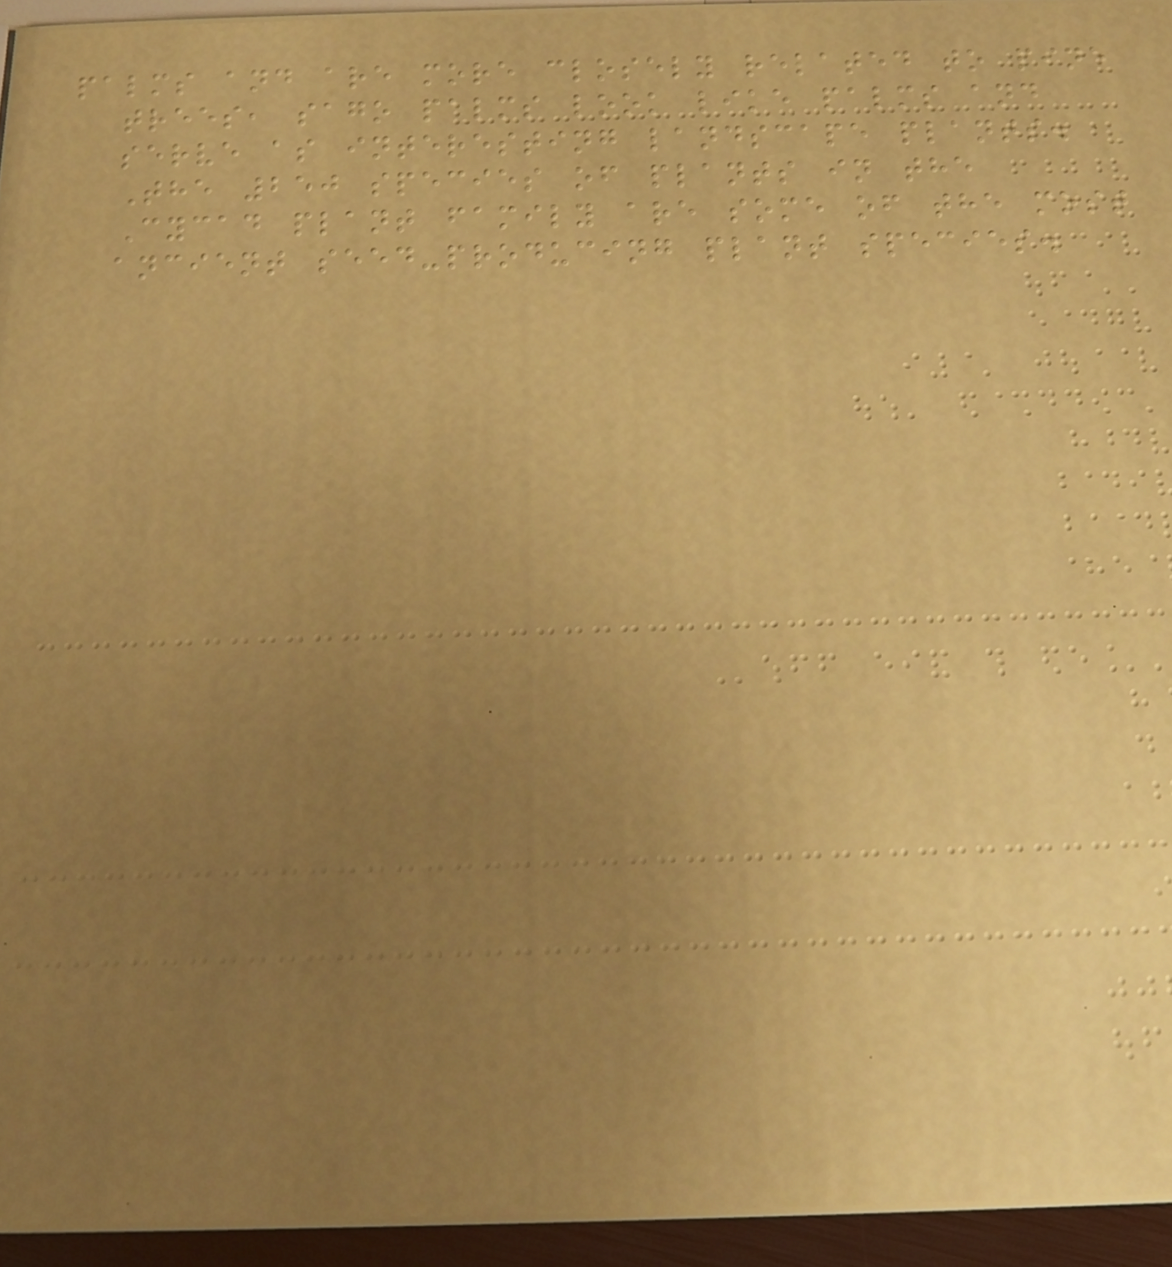palms and are more closely related to pine
trees, sago palms look like palms and
serve as interesting landscape plants.
The 250 species of plants in the
Cycad plant family are some of the most
ancient seed-producing plant species.
